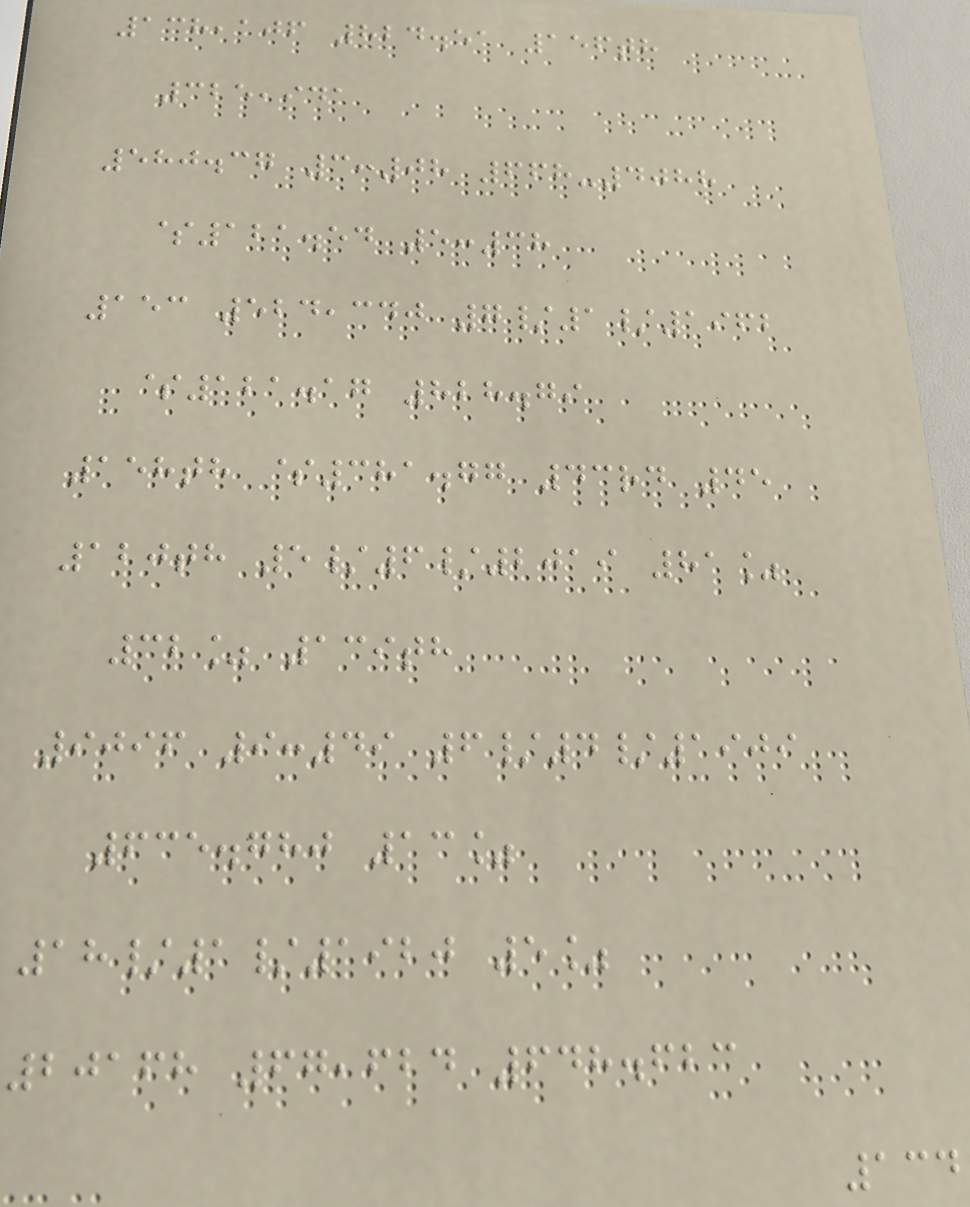138,106 824.51 156th
325,941
580.37 3:08 668-4088
$121.54 5:38
153 524,340 7/1/1962
$121.17 828.79
158th $381.77 43rd 45
120th 5/6/2019 81%
32% 139th
9096 9:49 6/4/1909
635.780 13%
18/1/1920 5%
20168 67,624 648.623
134
